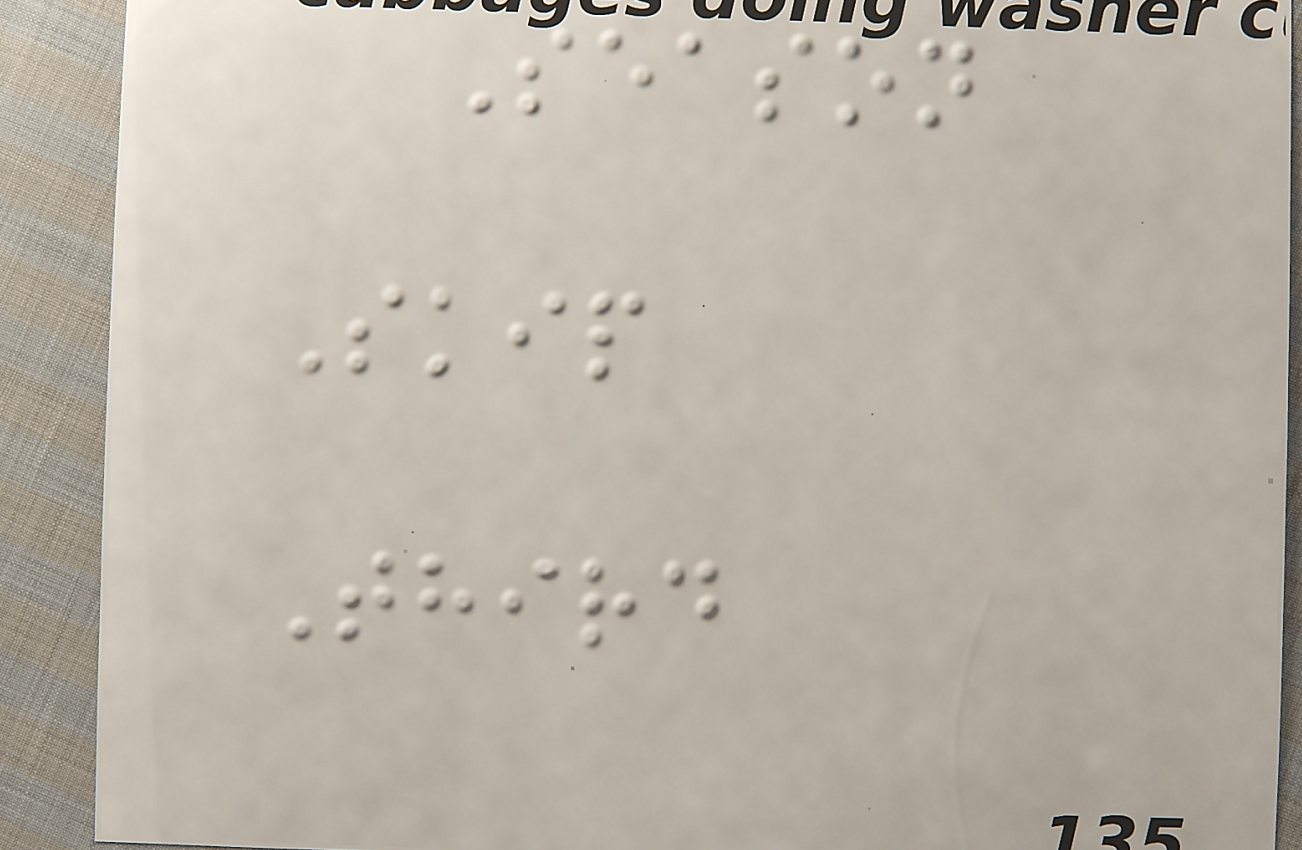Season
Skip
Third
